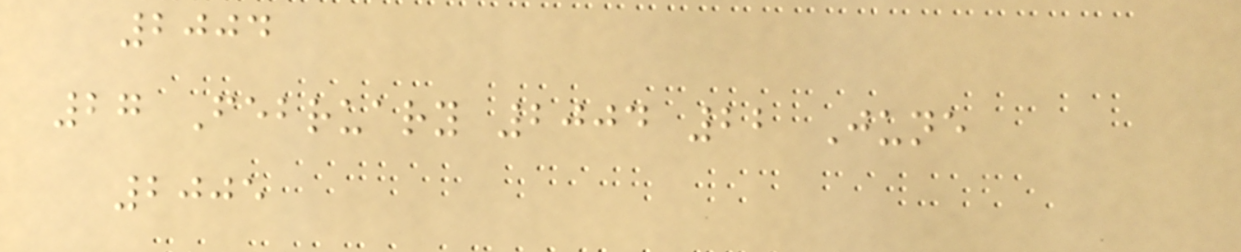2004
27 February 2004 22 June
2005
